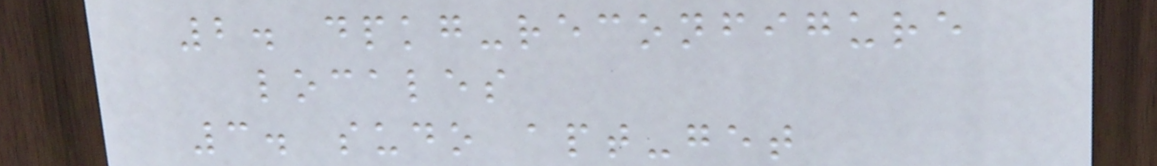2. dpkg-reconfigure
locales
3. sudo apt-get
